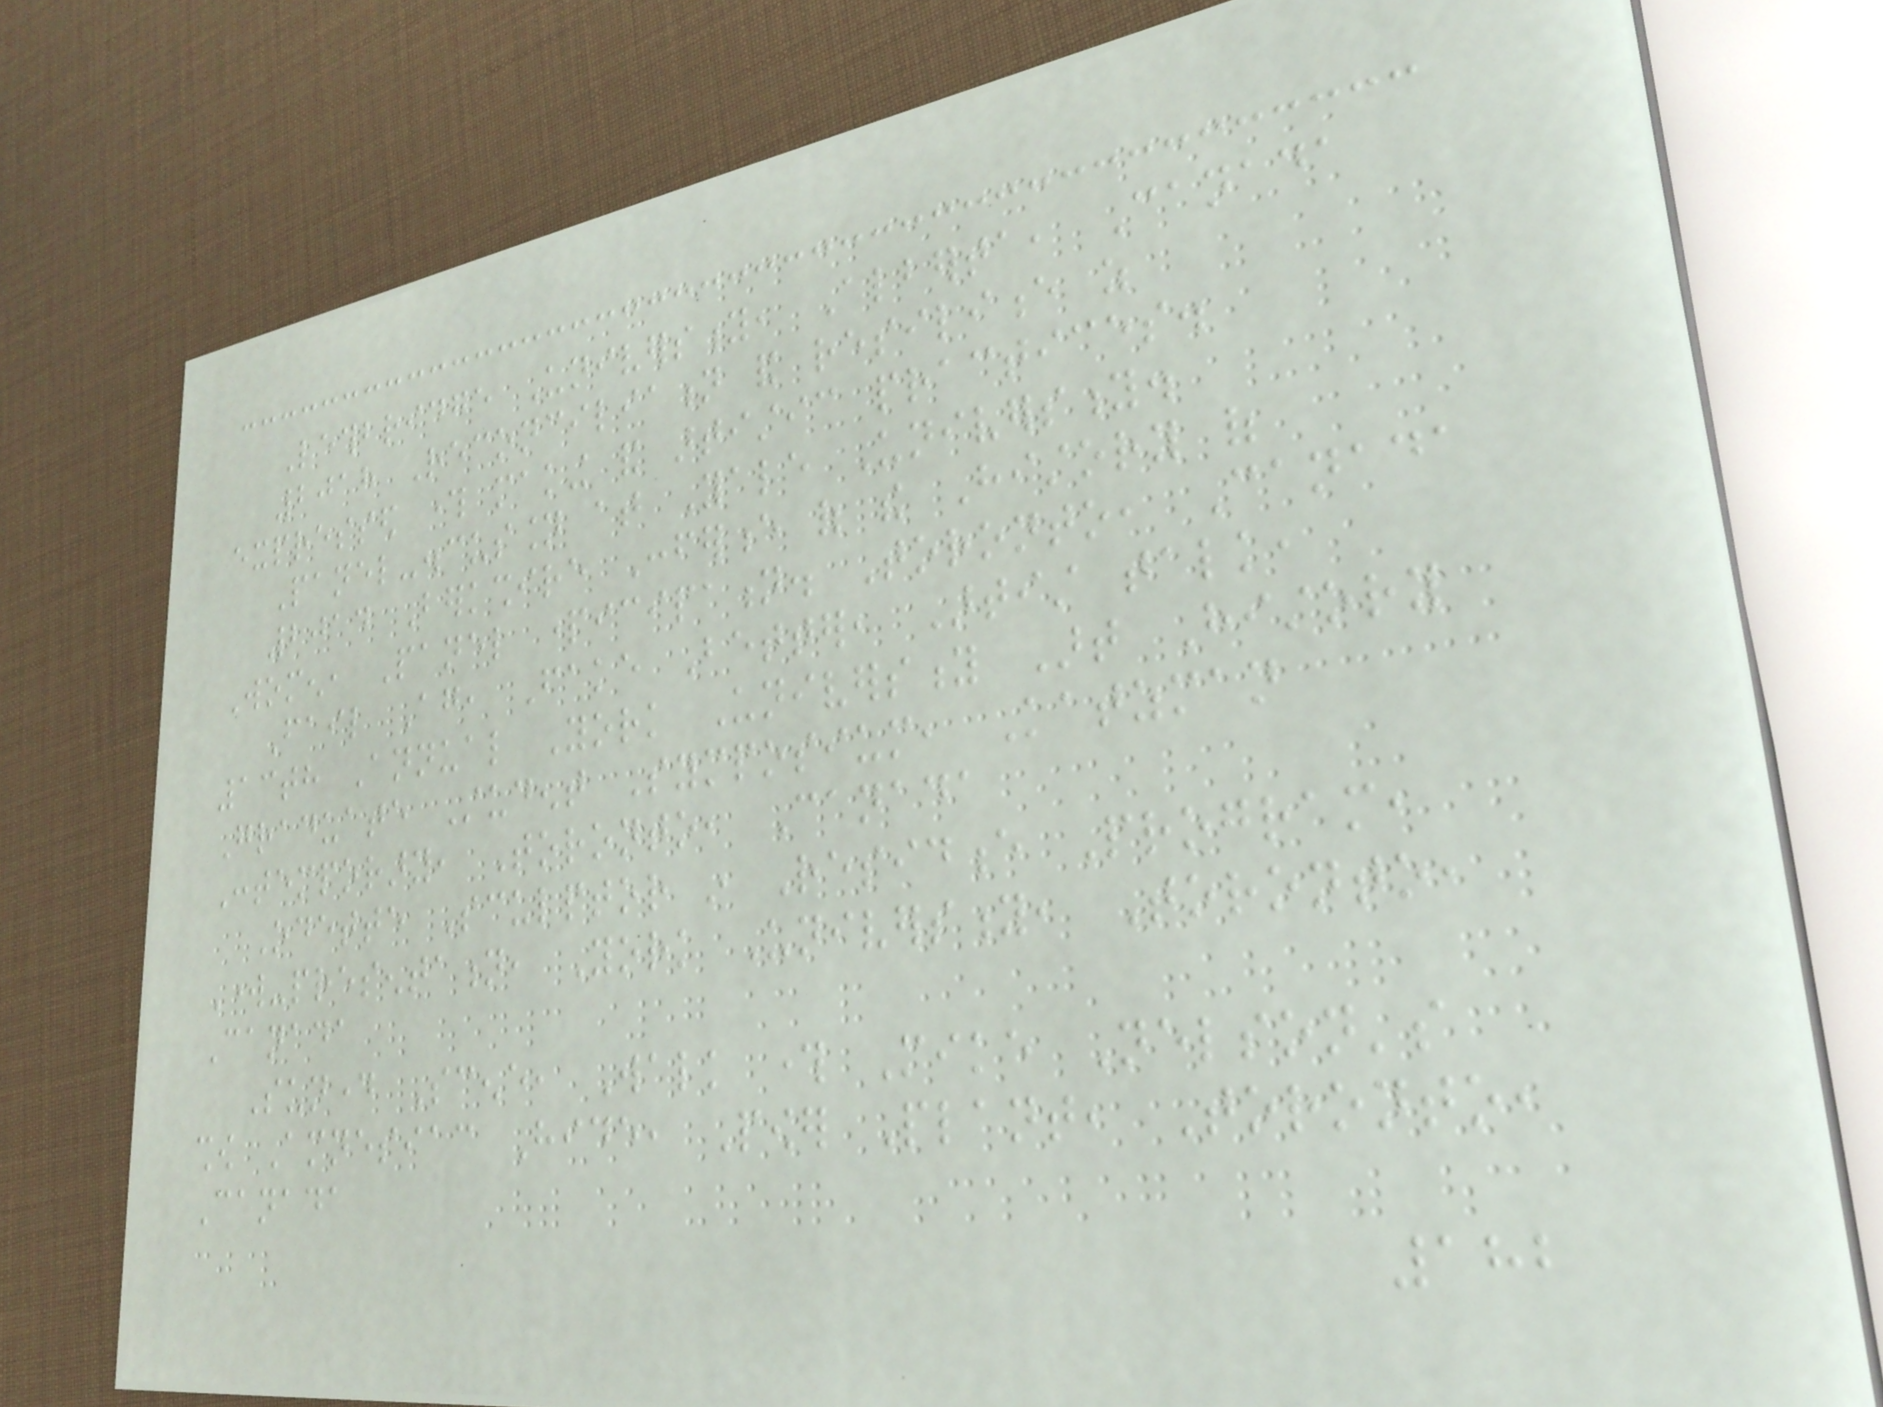Lethbridge University, Alberta, Canada
2018 Reconciliation and resilience as
expressed through making and artistic practices.
Panel-discussion at Yale University.
2014 Berkshire Conference of the History of
Women, Panel participation. Toronto, Canada
Fail Again, Fake Better, Artist talk,
13th Annual York University Art History
Graduate Student Symposium, Katzman
Contemporary, Toronto, Canada
Odette Sculptor in Residence Program,
Work-presentation, York University, Toronto,
Canada
Sunday Scene, Walk through Mike Nelson's
show Amnesiac Hide, Power Plant, Toronto,
Canada
182
